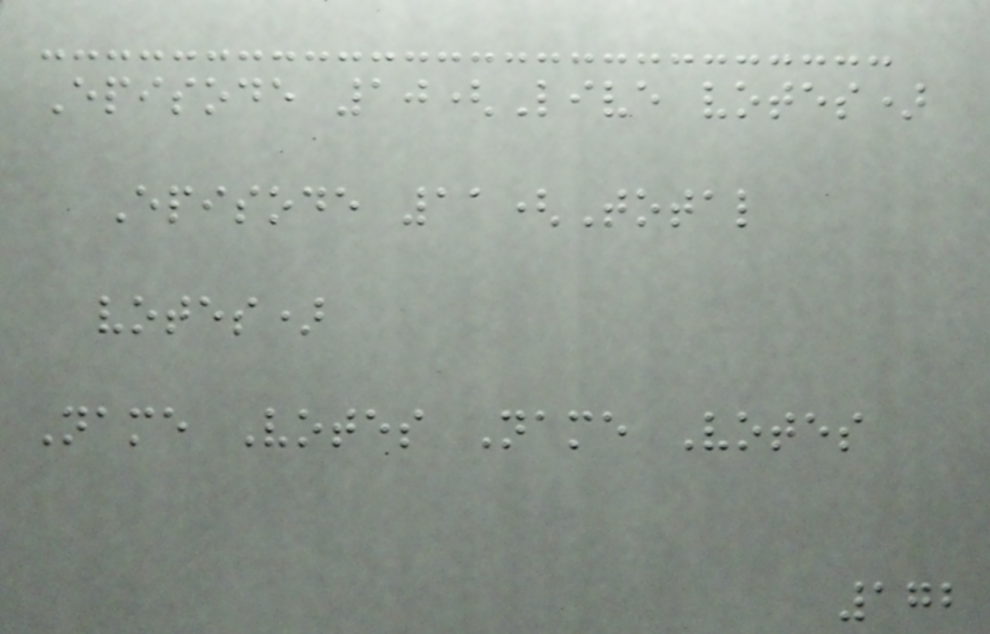Episode 10(Live votes)
Episode 11(Total
votes)
Name Votes Name Votes
172
